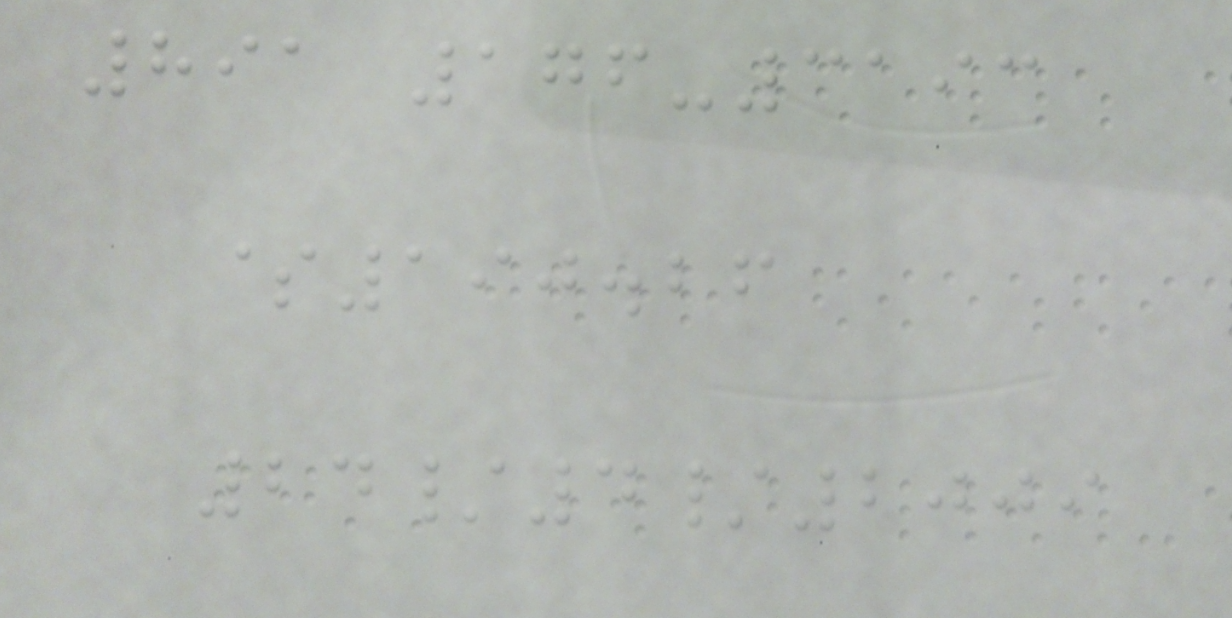891 176-3193
$190.26
24/4/2009
